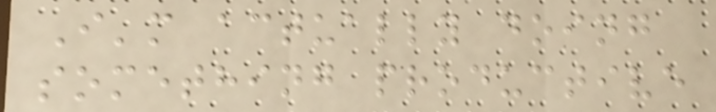I'm actually doing
something productive
